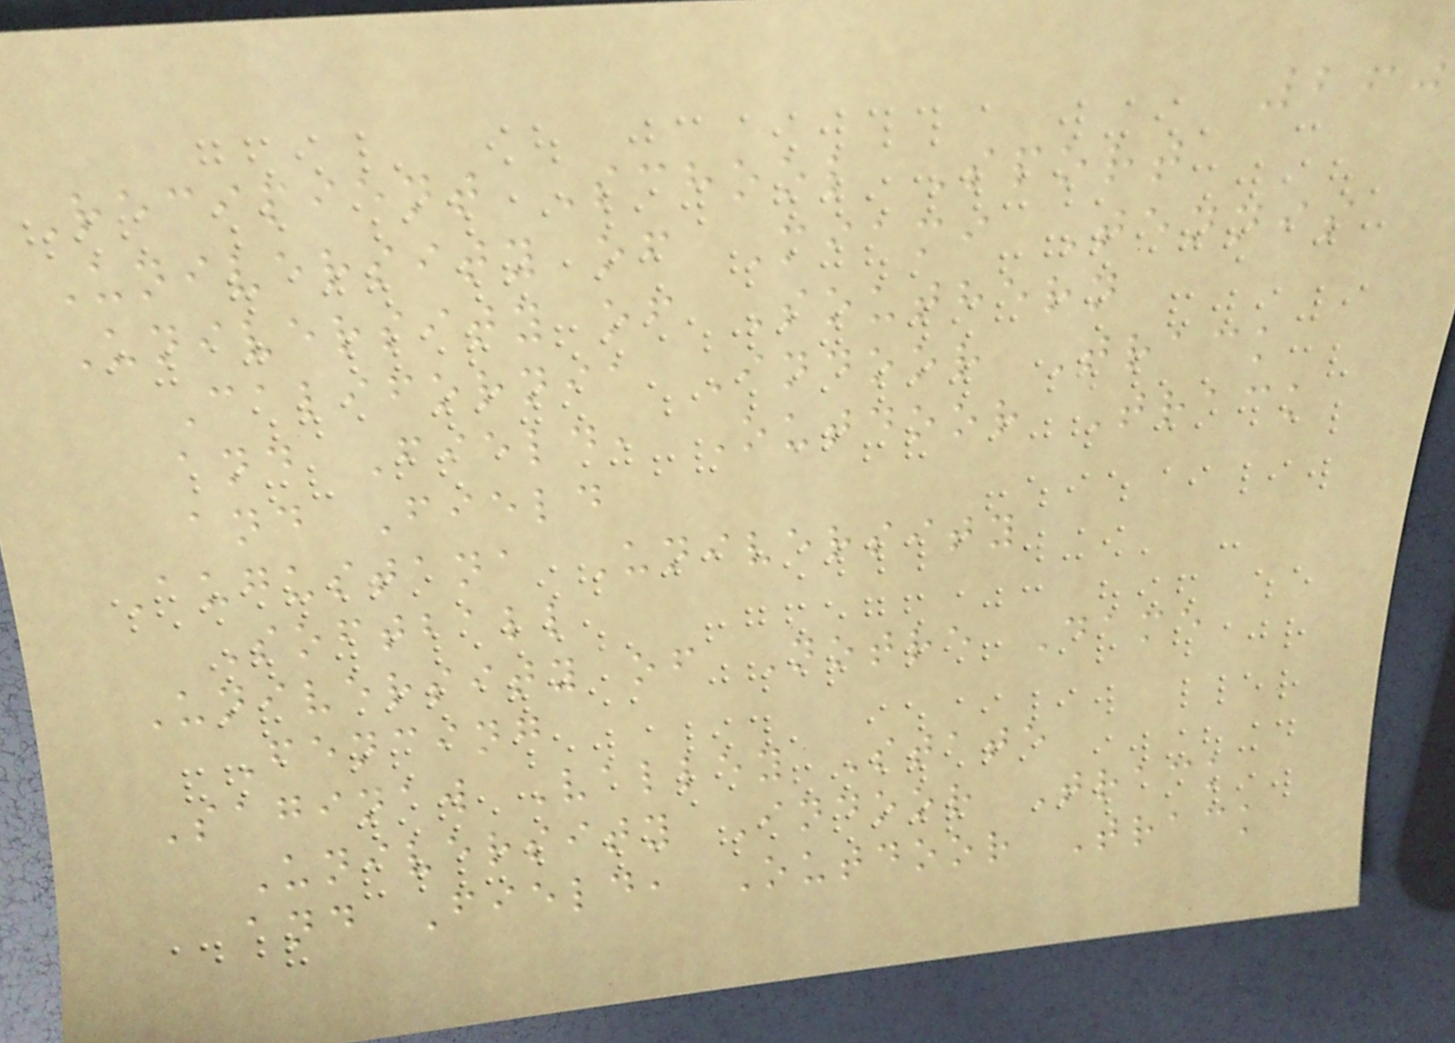260
Recipient School Sport
University of Miami Tennis
University of Southern
California Indoor Track
and Field, Outdoor Track
and Field
Augustana University
Softball
University of Notre Dame
Fencing
Saginaw Valley State
University Indoor Track
and Field, Outdoor Track
